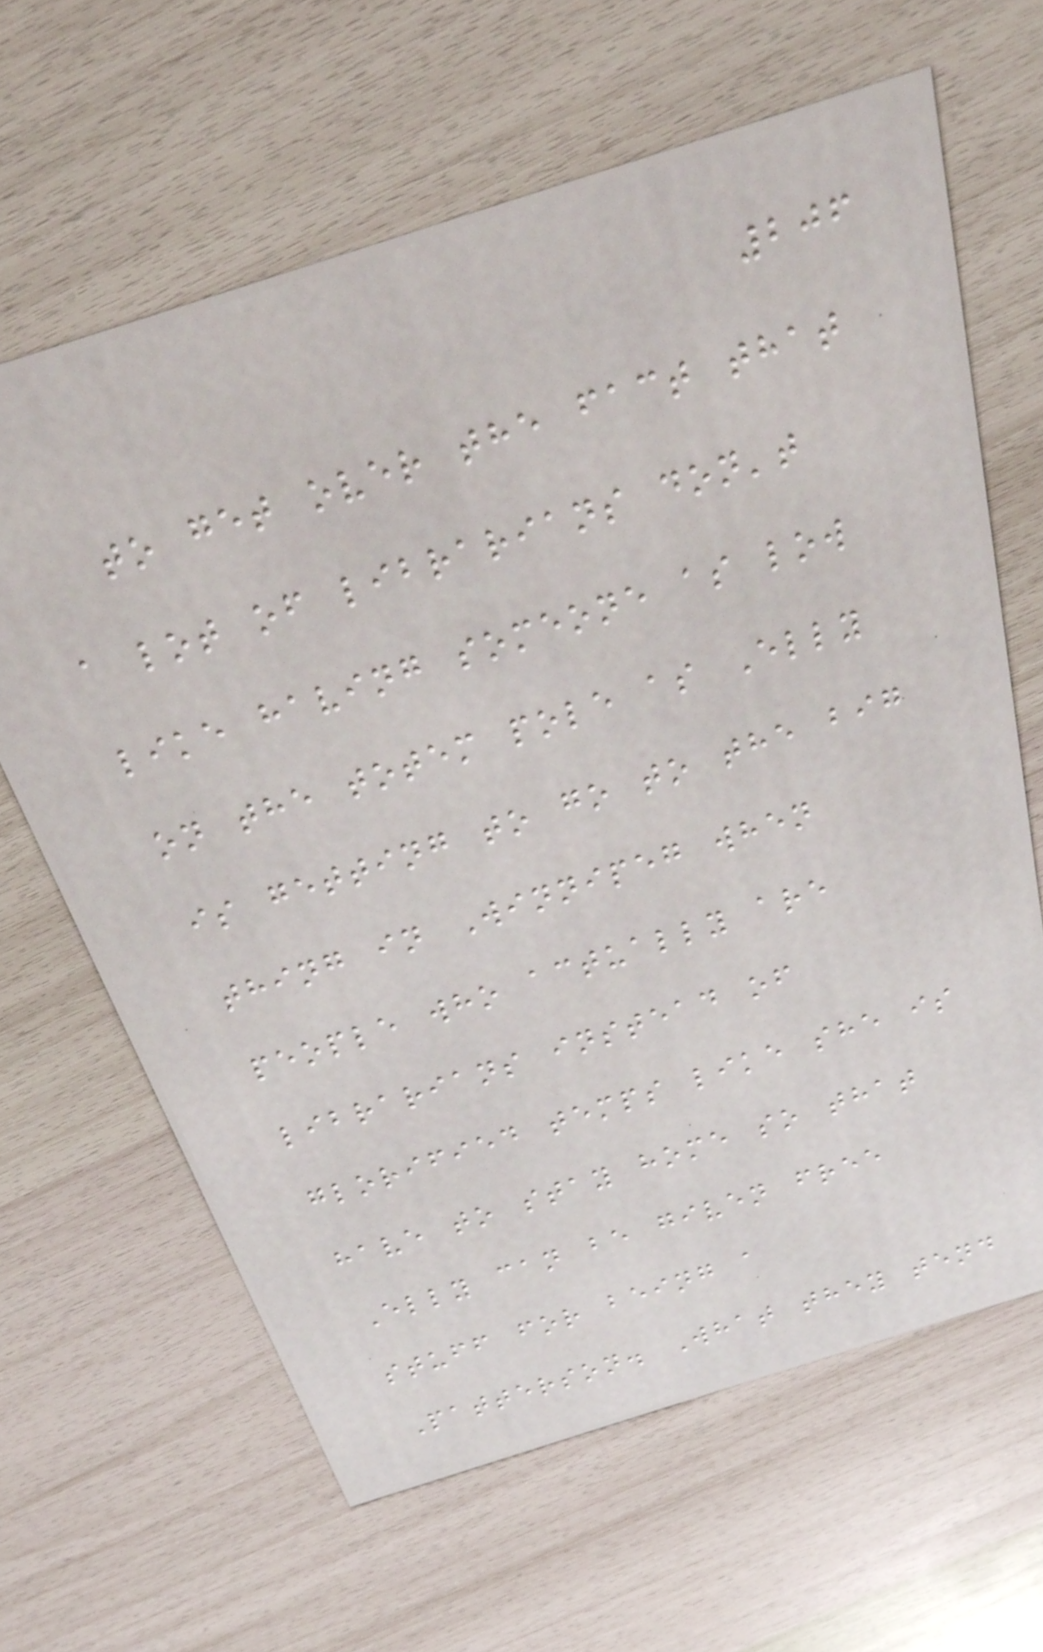206
to get over the fact that
a lot of librarians don't
like having someone as low
on the totem pole as Elly
is getting to go to the big
thing in Winnipeg when
people who actually are
librarians instead of
glorified temps like she is
have to stay home so that
Elly can be given free
stuff for being a
Patterson. What they tend
